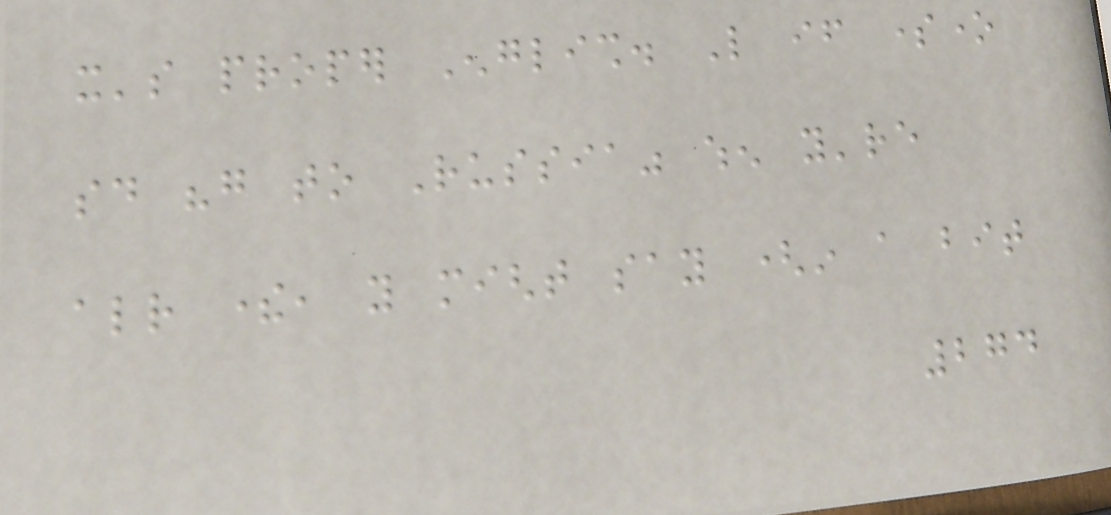it's proper English. Like if someone
said "go to Russia" when you're
already there, you might say (in a bit
274
